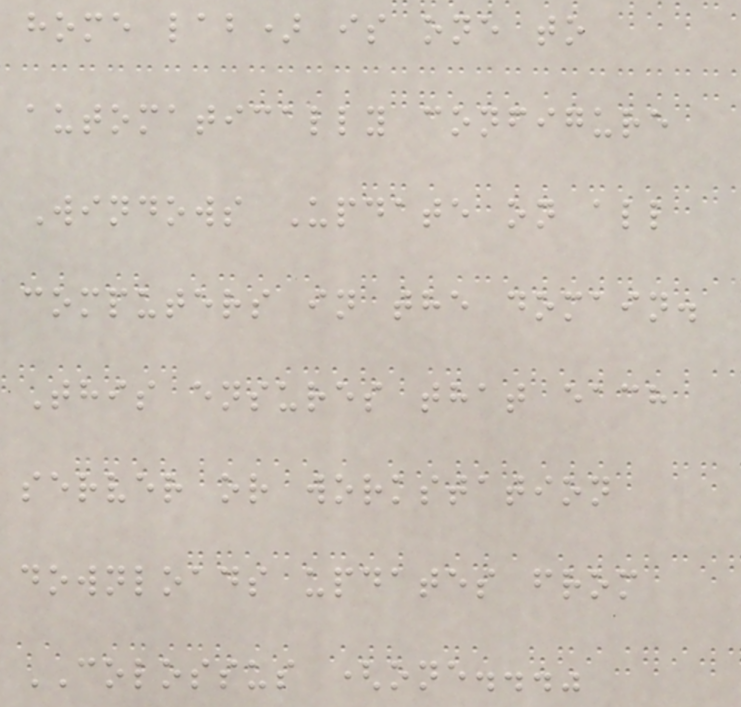home lab) is one to
automatically configure
Windows Update on all
computers in the domain.
This ensures that each
server or workstation
downloads updates from
COLOSSUS (one..."
